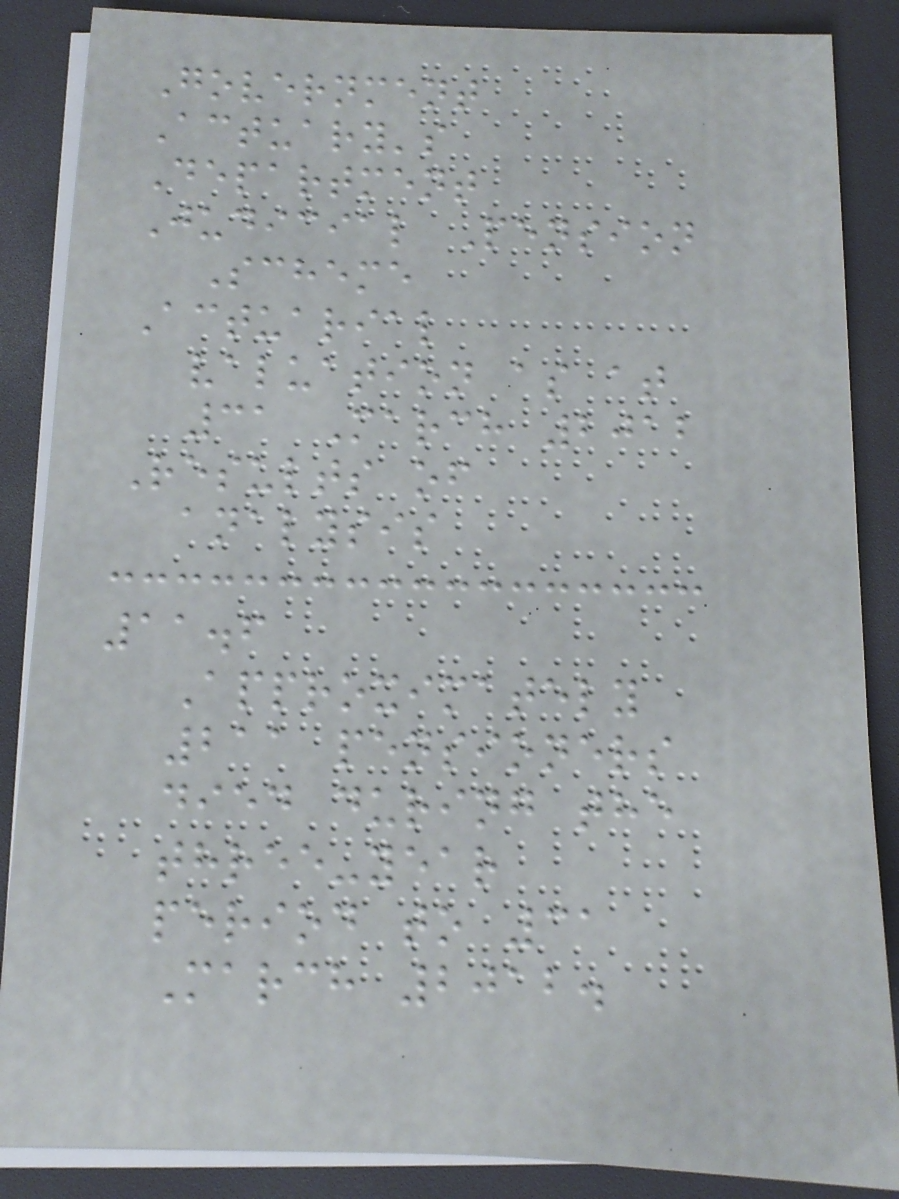Government
Actuary's
Department
Judicial Pension
Scheme
Actuarial
valuation as at
31 March 2012
Results of
analysis
11.6
Approximately
211 pensioners
died during the
three-year
period to 31
March 2012.
